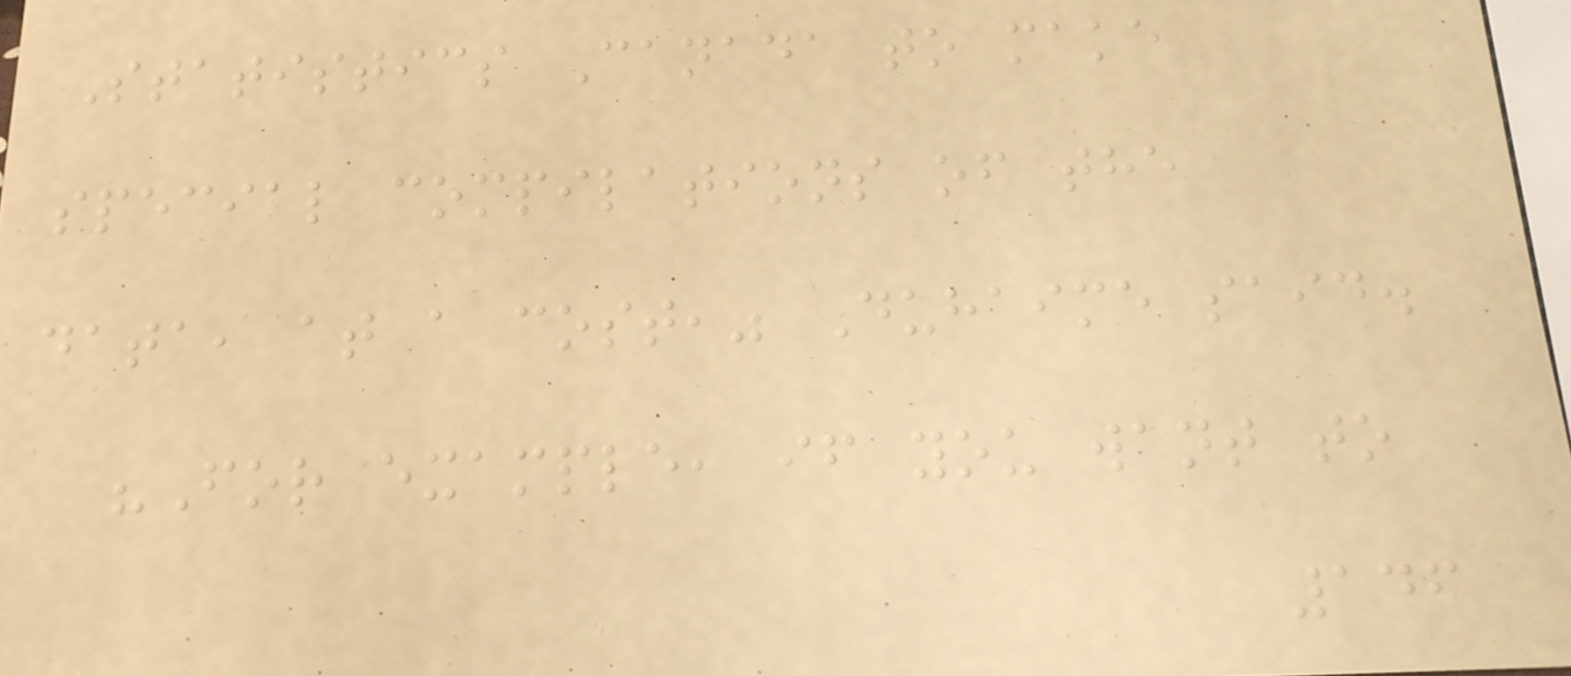Statistics Canada to make
special compilations of the
data, at a cost," Duhaime said.
"For example, if you want to
146
